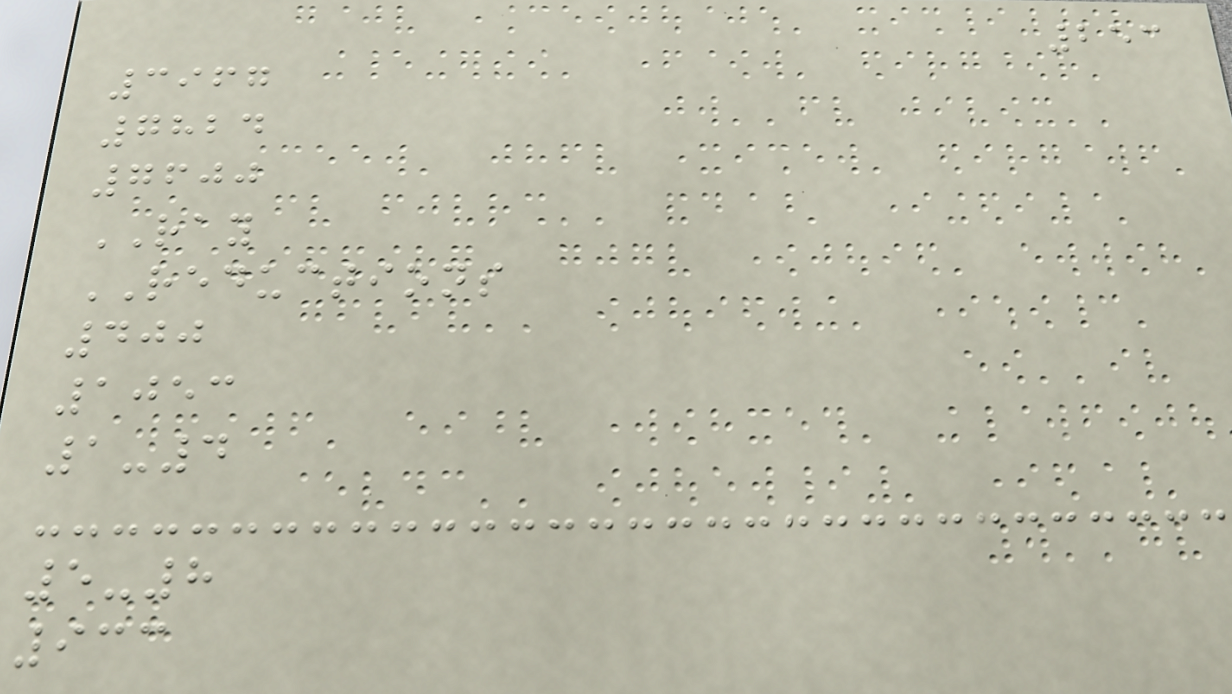253
3967
7824
7600
RAY
REDUCTIONS
400
1053
1-4
5-8
933
